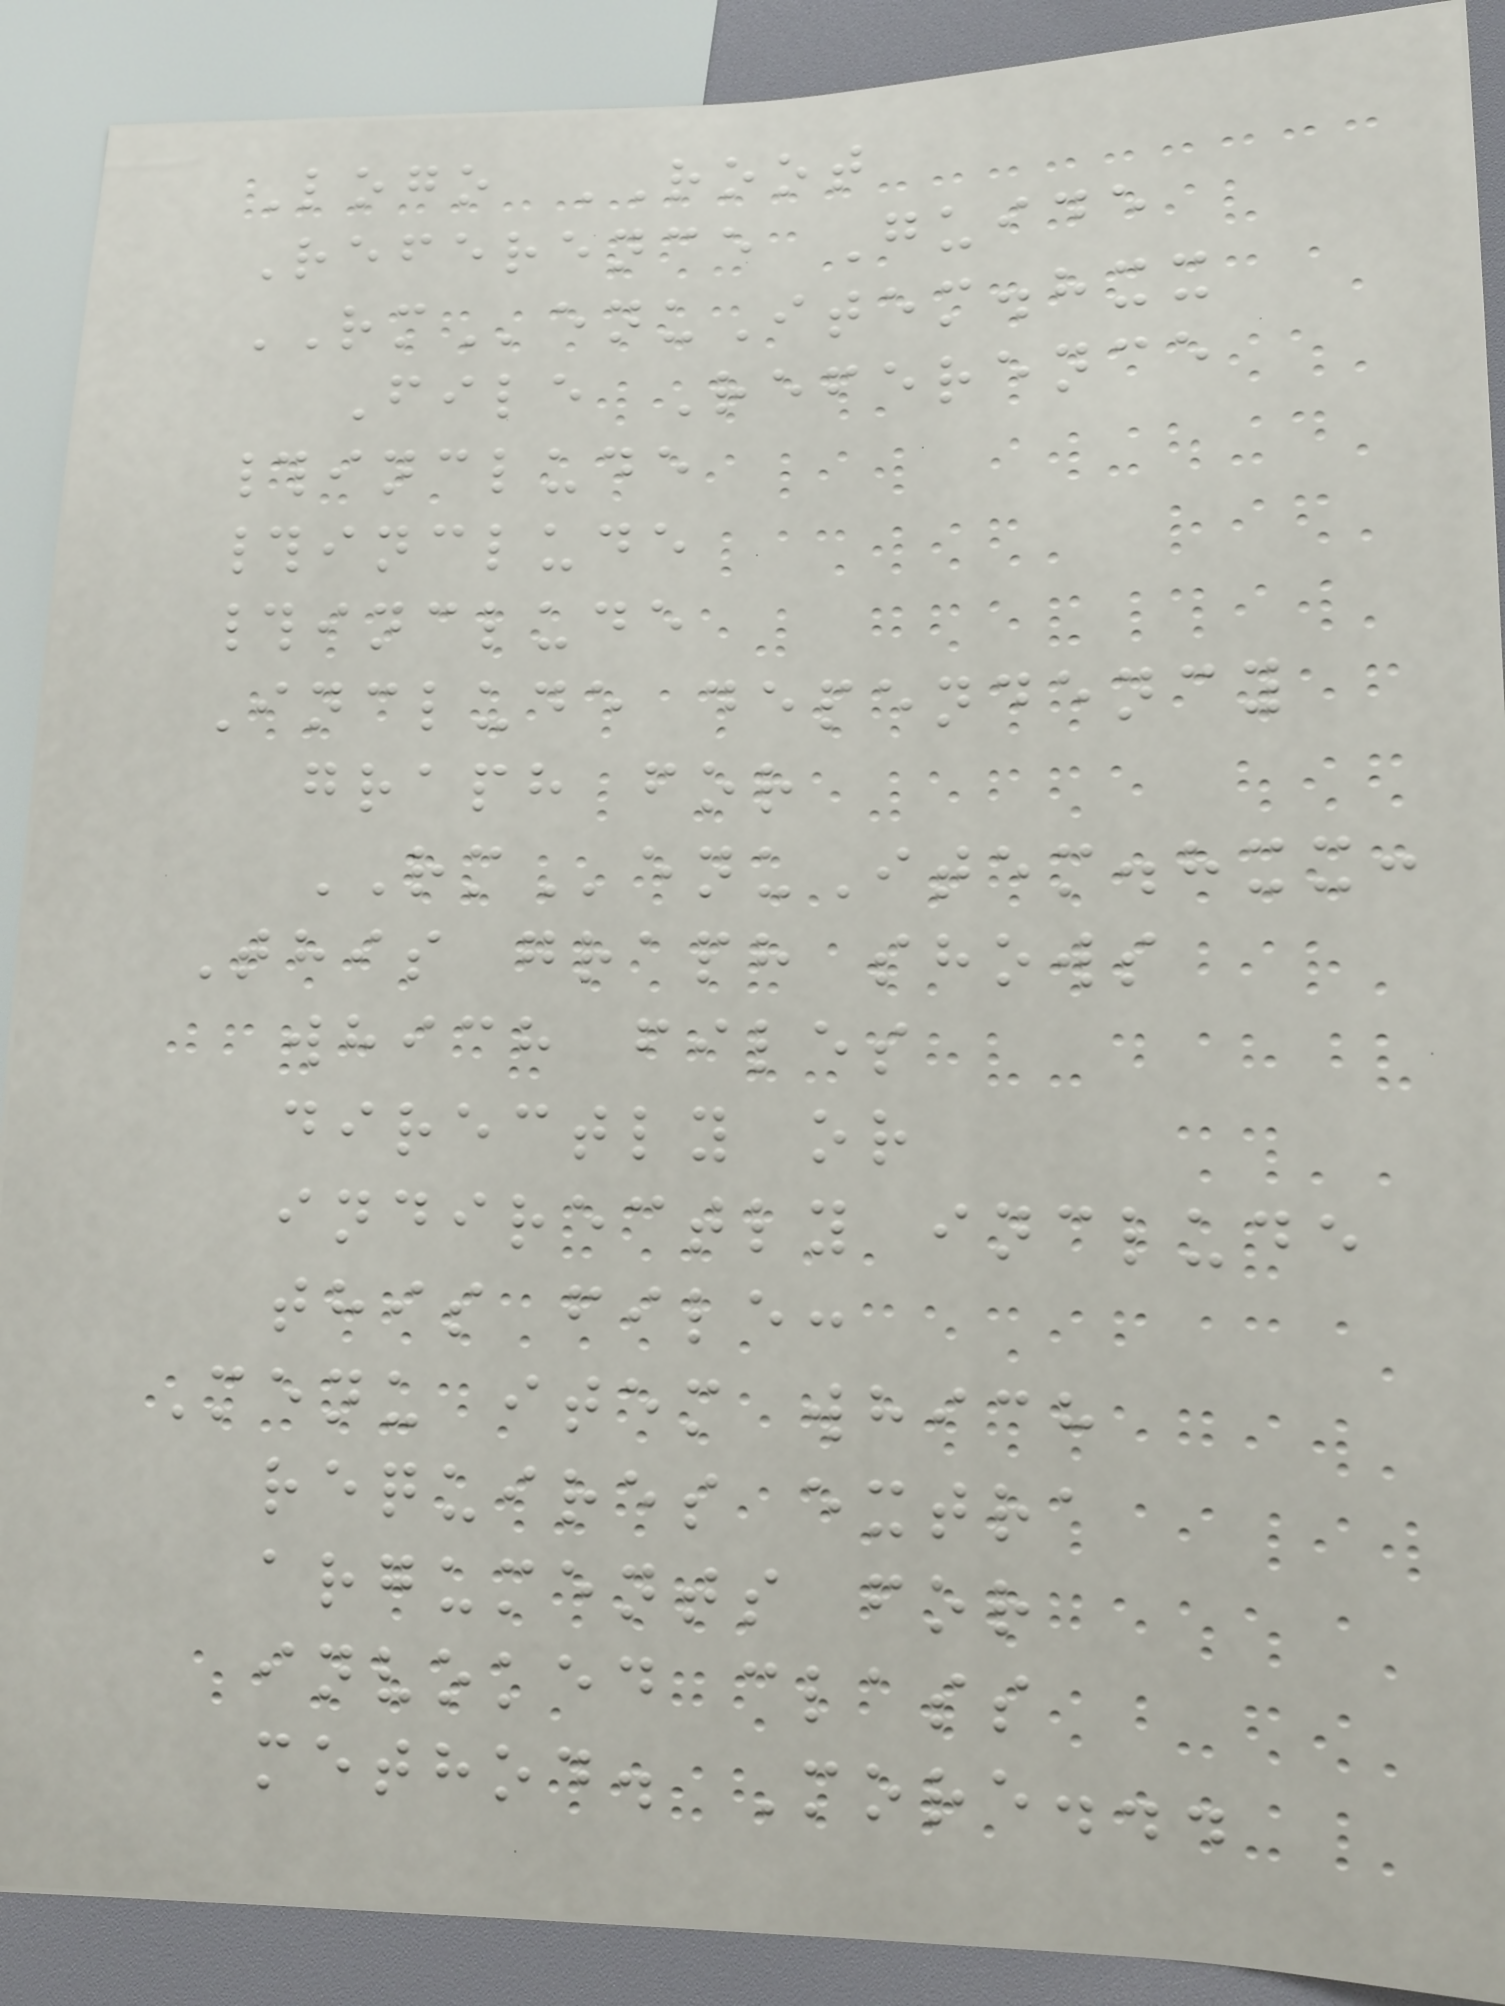Logo ROOT
Reference Guide
RMenuItem.hxx
File Reference
#include
#include
#include
Include dependency
graph for
RMenuItem.hxx:
This graph shows
which files
directly or
indirectly include
this file:
Menu item which
requires extra
arguments for
invoked class
method. More...
